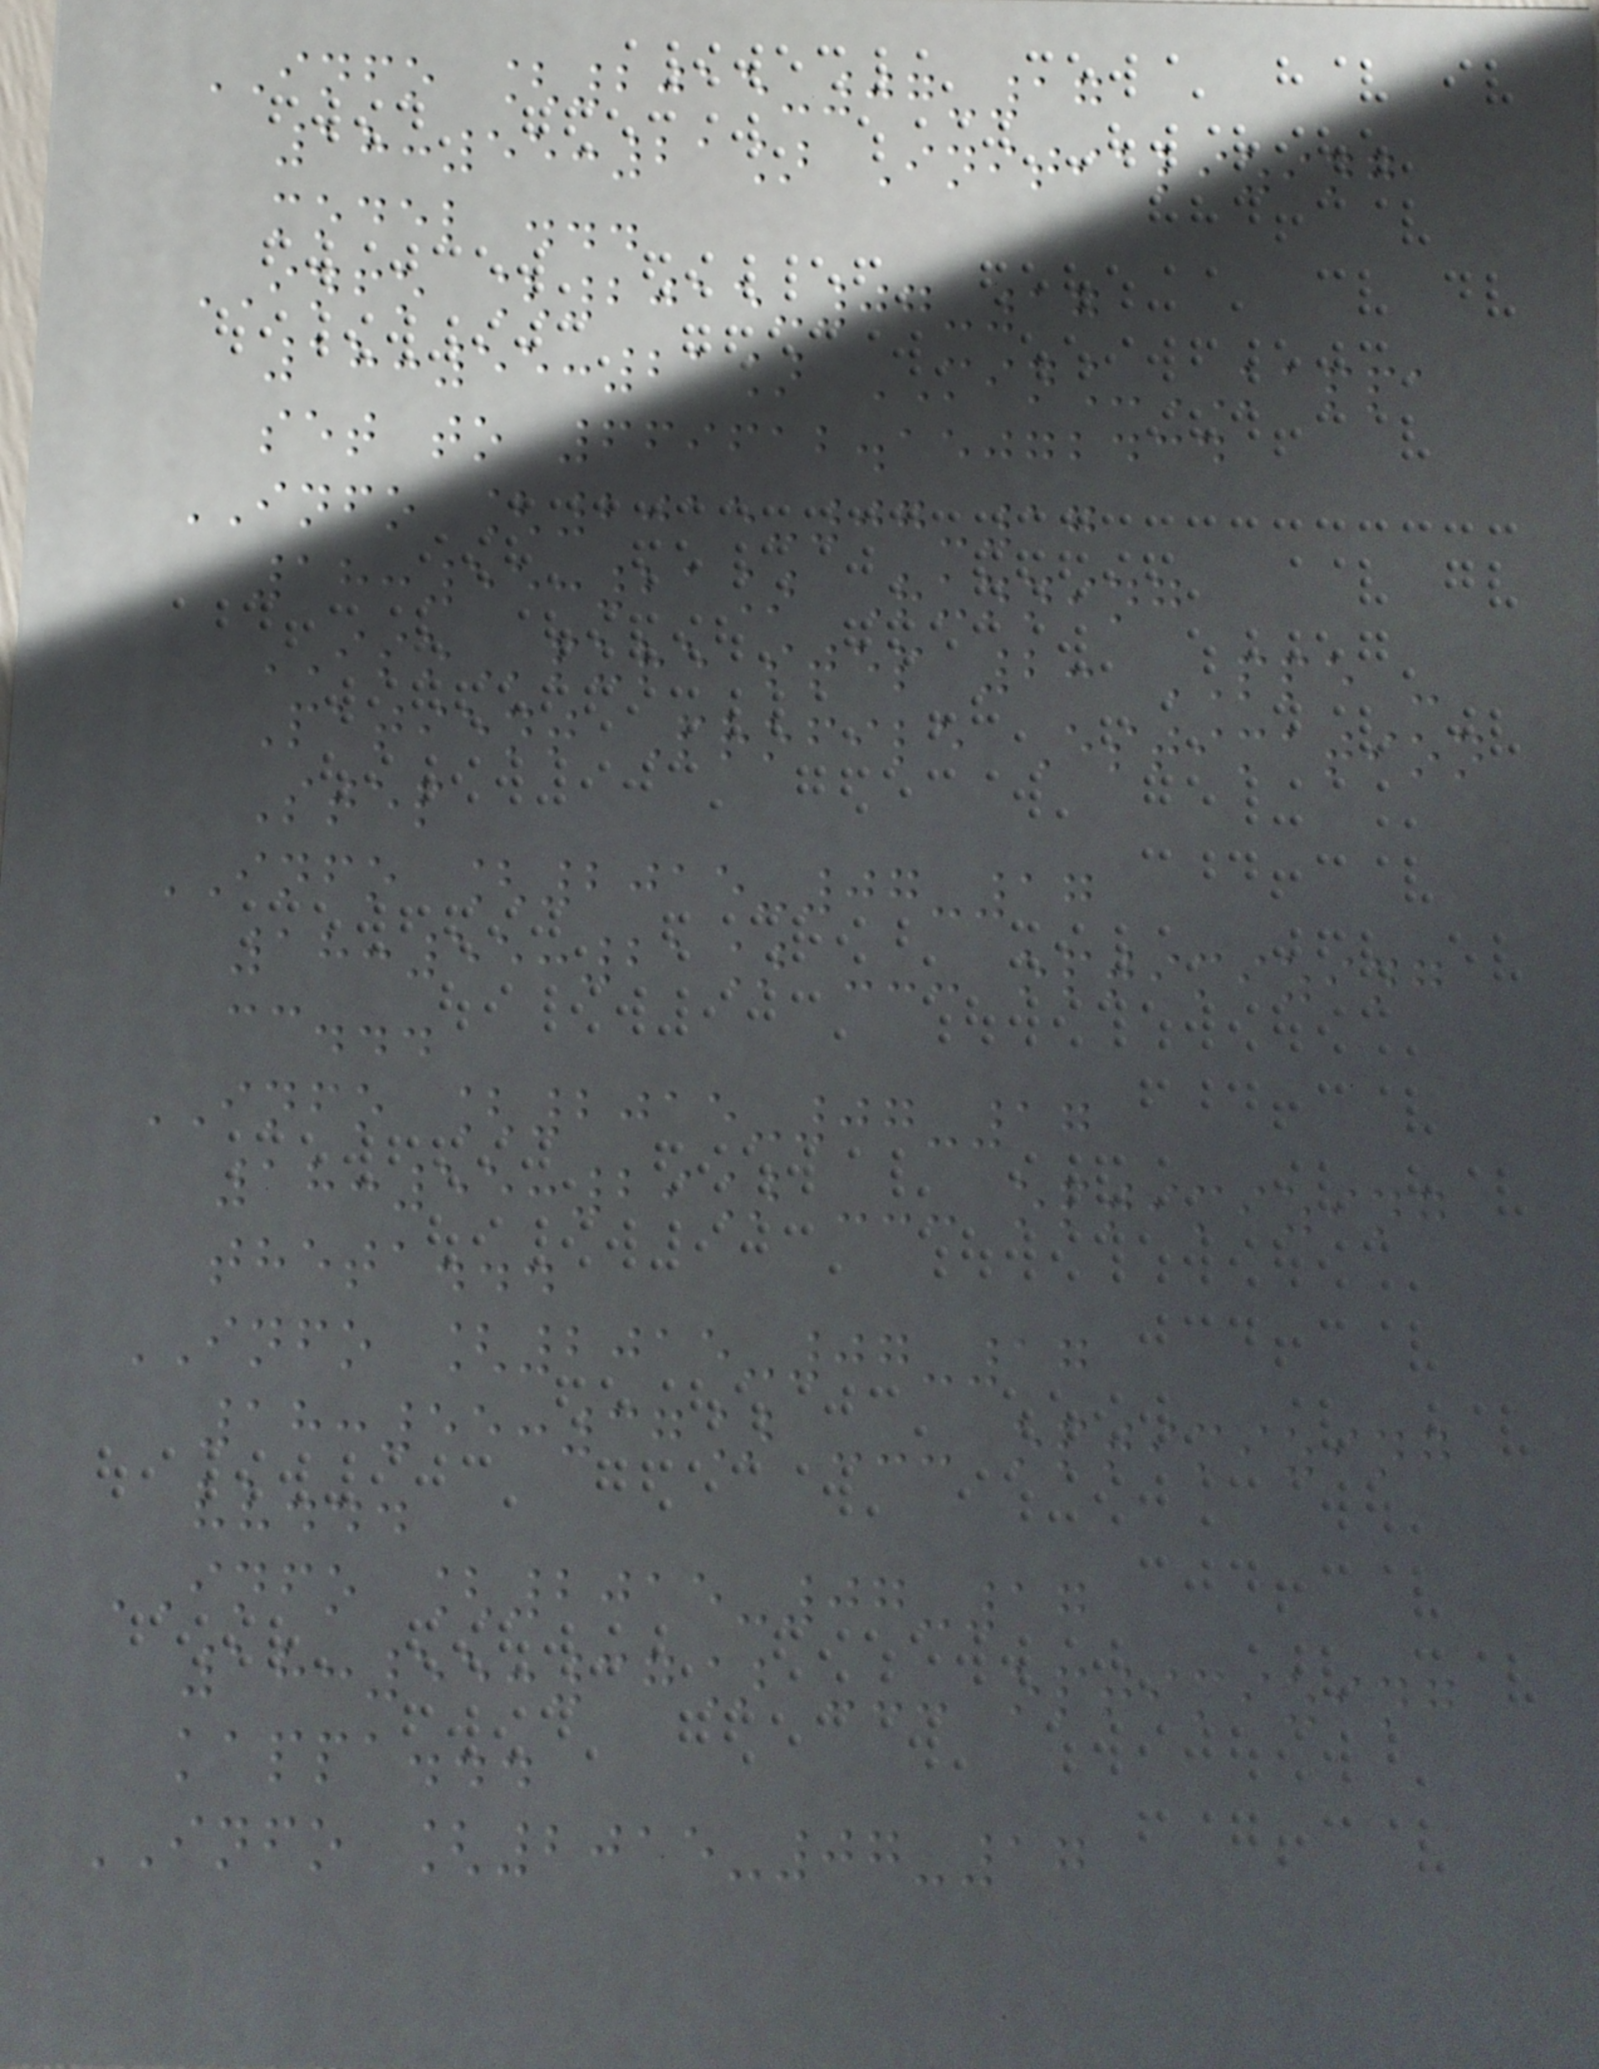INFO [2015-07-17
18:55:21] Initializing
model ...
INFO [2015-07-17
18:55:21] MIN_KAPPA
set to 669612.15072434
INFO [2015-07-17
18:55:21] Running
ISOpure step 2: PPE -
Patient Profile Estimation
Step
INFO [2015-07-17
18:55:21] --- optimizing
cc...
INFO [2015-07-17
18:55:29] --- optimizing
theta...
INFO [2015-07-17
18:55:37] --- optimizing
vv...
INFO [2015-07-17
18:55:37] --- optimizing
kappa...
INFO [2015-07-17
